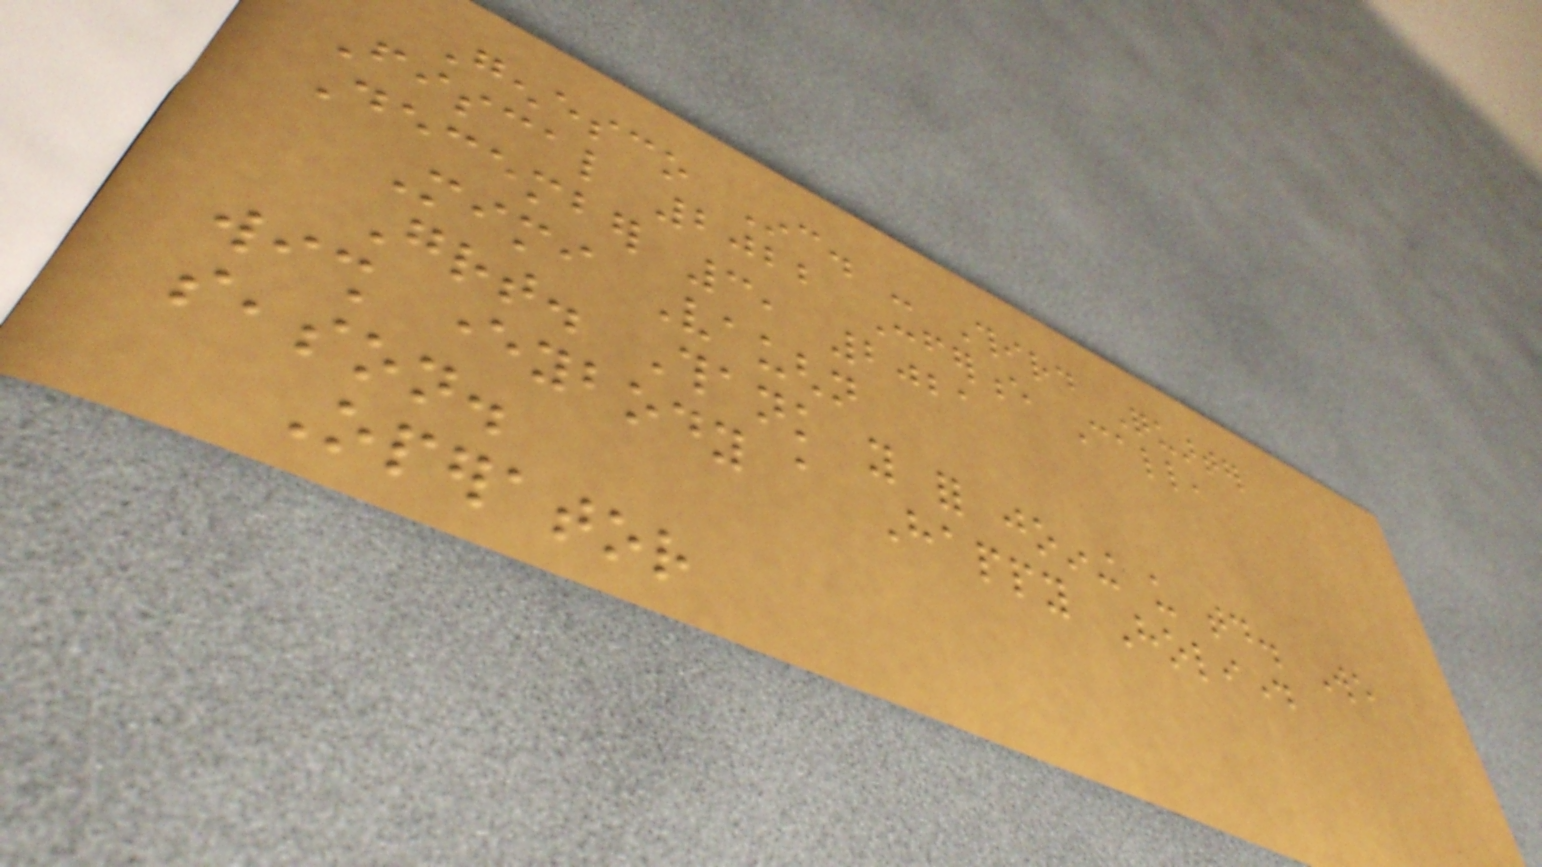Genesco Inc. - Third Quarter
Fiscal 2022 Conference Call,
December 3, 2021
Mimi Vaughn
Great. Thank you for joining us today. We
wish everybody a Happy Holiday
season.
Operator
